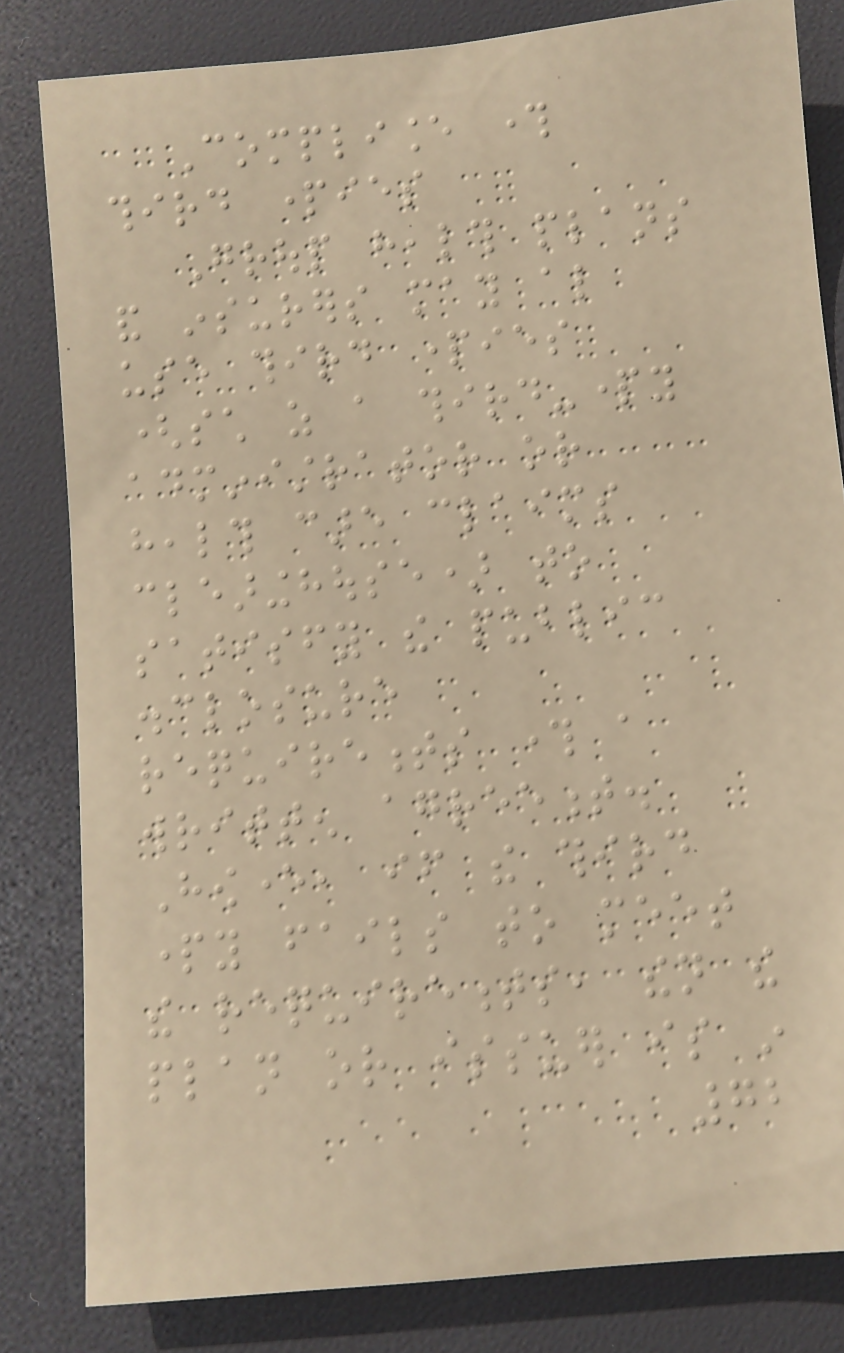Compliance through
third parties
Group health plans
and insurers may also
use third parties
(such as a third-party
administrator or
health care claims
clearinghouse) to
satisfy the public
disclosure
requirements through a
written agreement.
However, if the third
party fails to meet
the requirements, then the
plan or issuer is in
72
